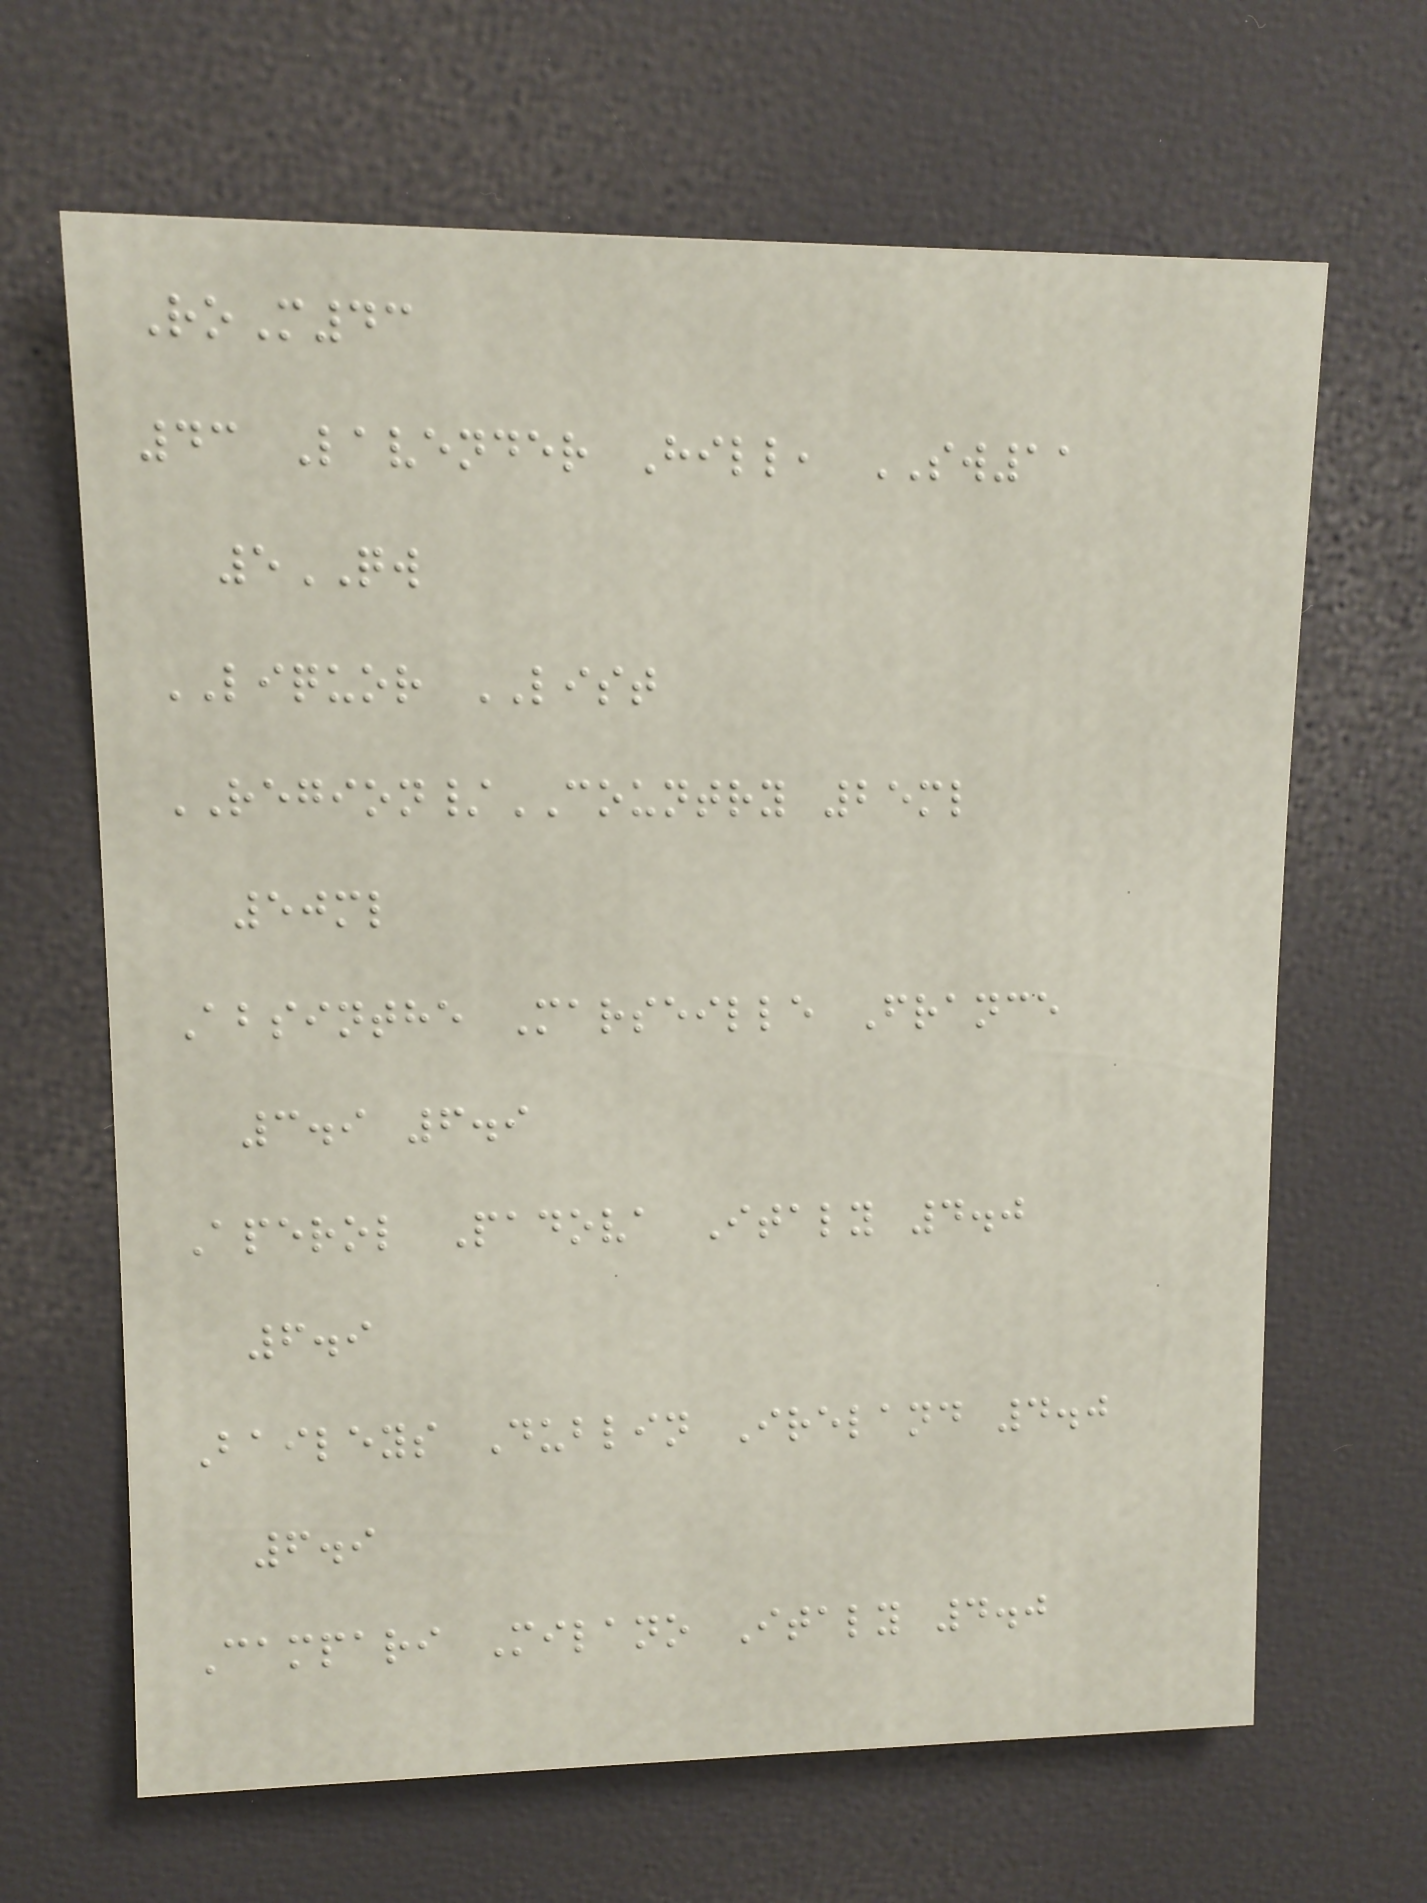RoM43
43 Lavender Hill, SW11
5QW
LIQUOR LIST
REGION/COUNTRY 25ml
50ml
Absinthe Marseille France
3.9 6.9
Aperol Padova Italy 4.0
6.9
Baileys Dublin Ireland 4.0
6.9
Campari Milano Italy 4.0
